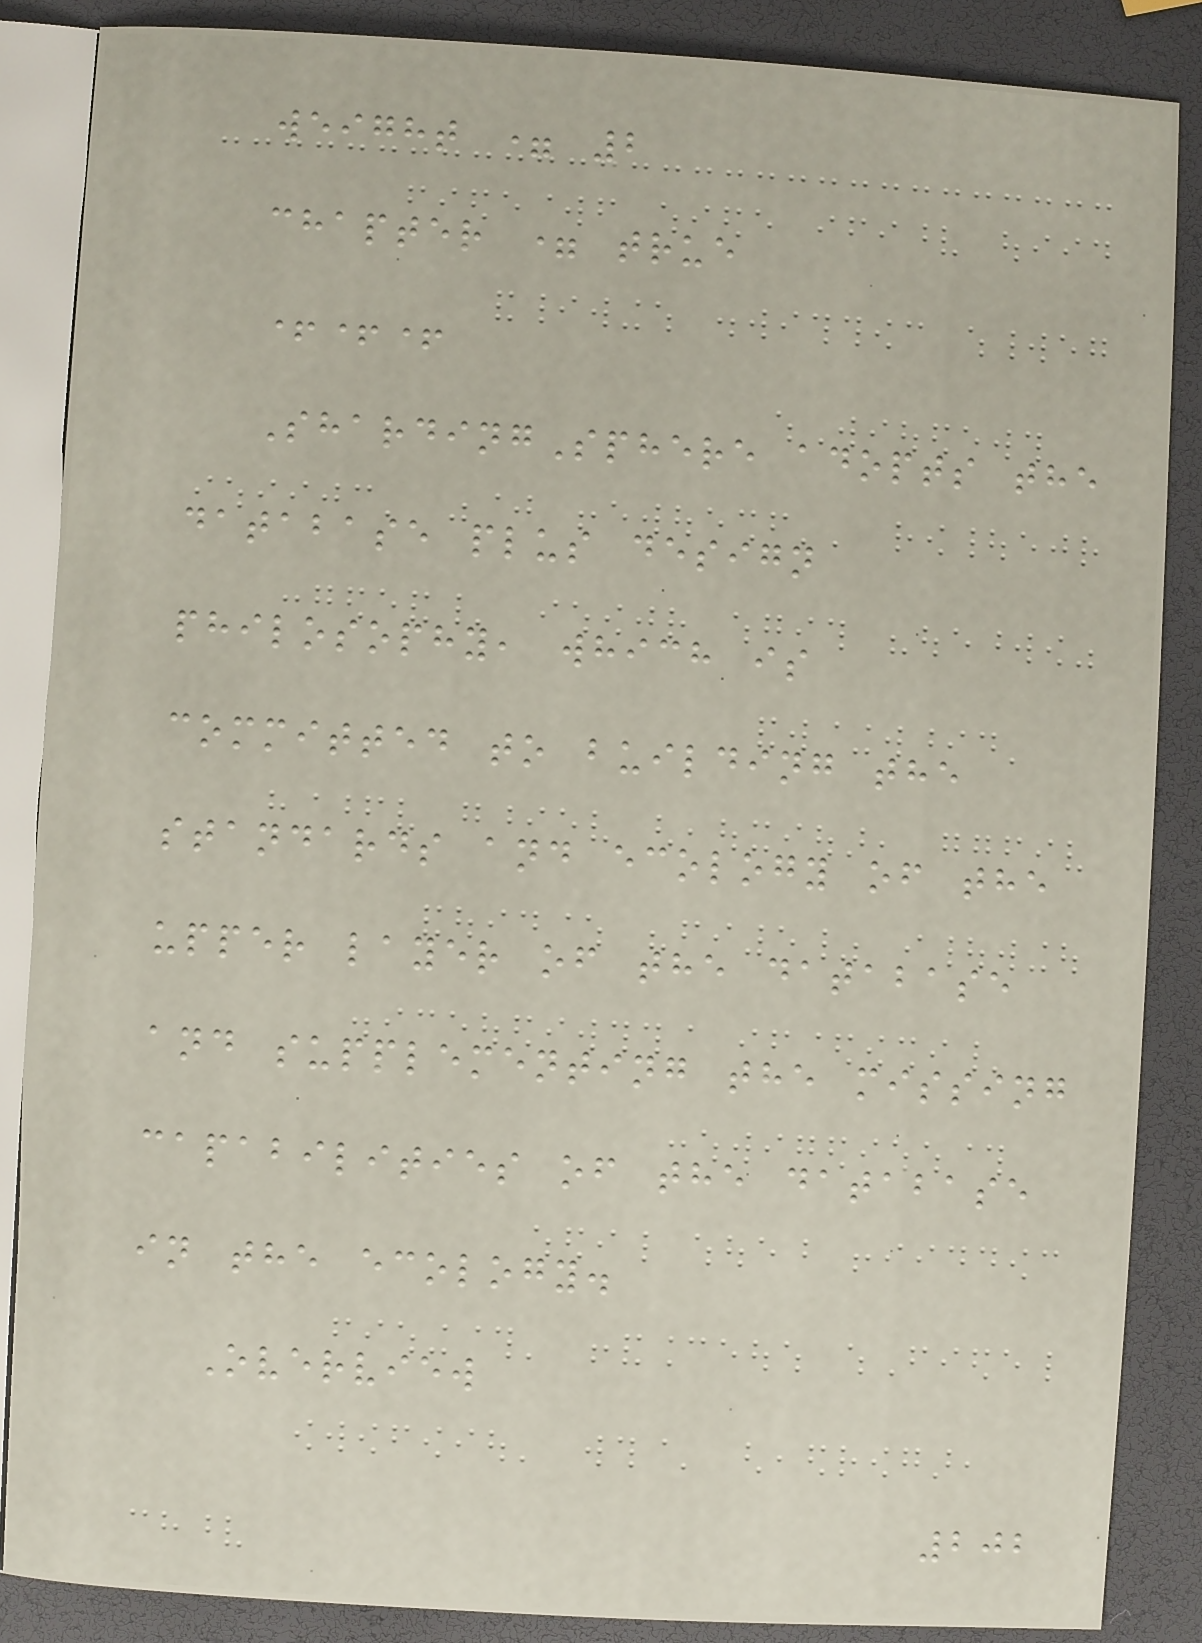weight = 2
chapter = true
+++
ShardingSphere adopts the
database plus design
philosophy, which is
committed to building the
standards and ecology of the
upper layer of the database
and supplementing the missing
capabilities of the database
in the ecology.
Overview
202
